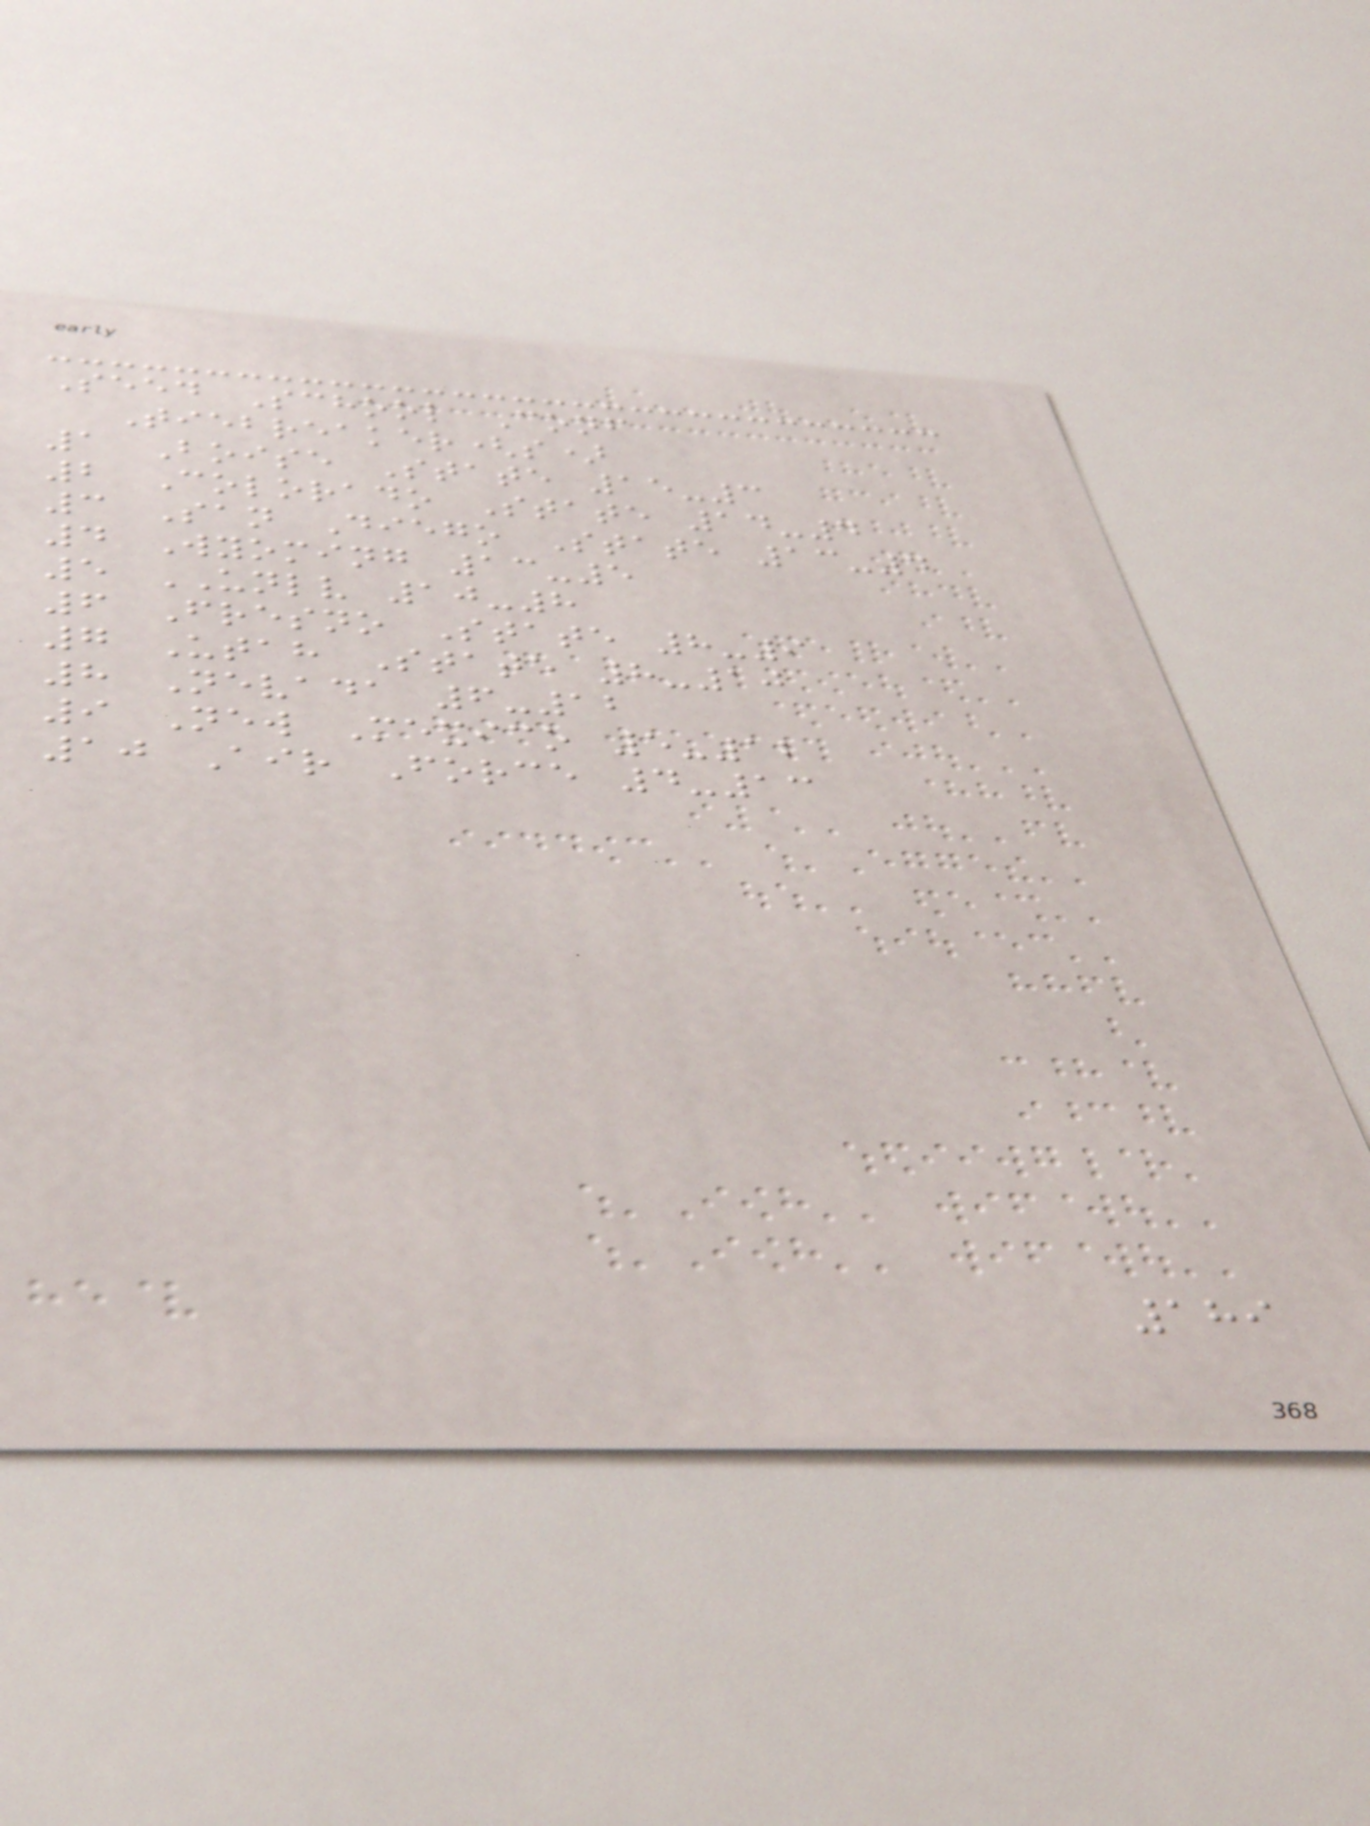Seed School Conf
Tiebreaker(s)
1 Boise State 15-3
2 Colorado State 14-4
3 San Diego State 13-4
4 Wyoming 13-5
5 UNLV 10-8
6 Fresno State 8-9
7 Utah State 8-10
8 Nevada 6-12
9 New Mexico 5-12
10 Air Force 4-13
189
